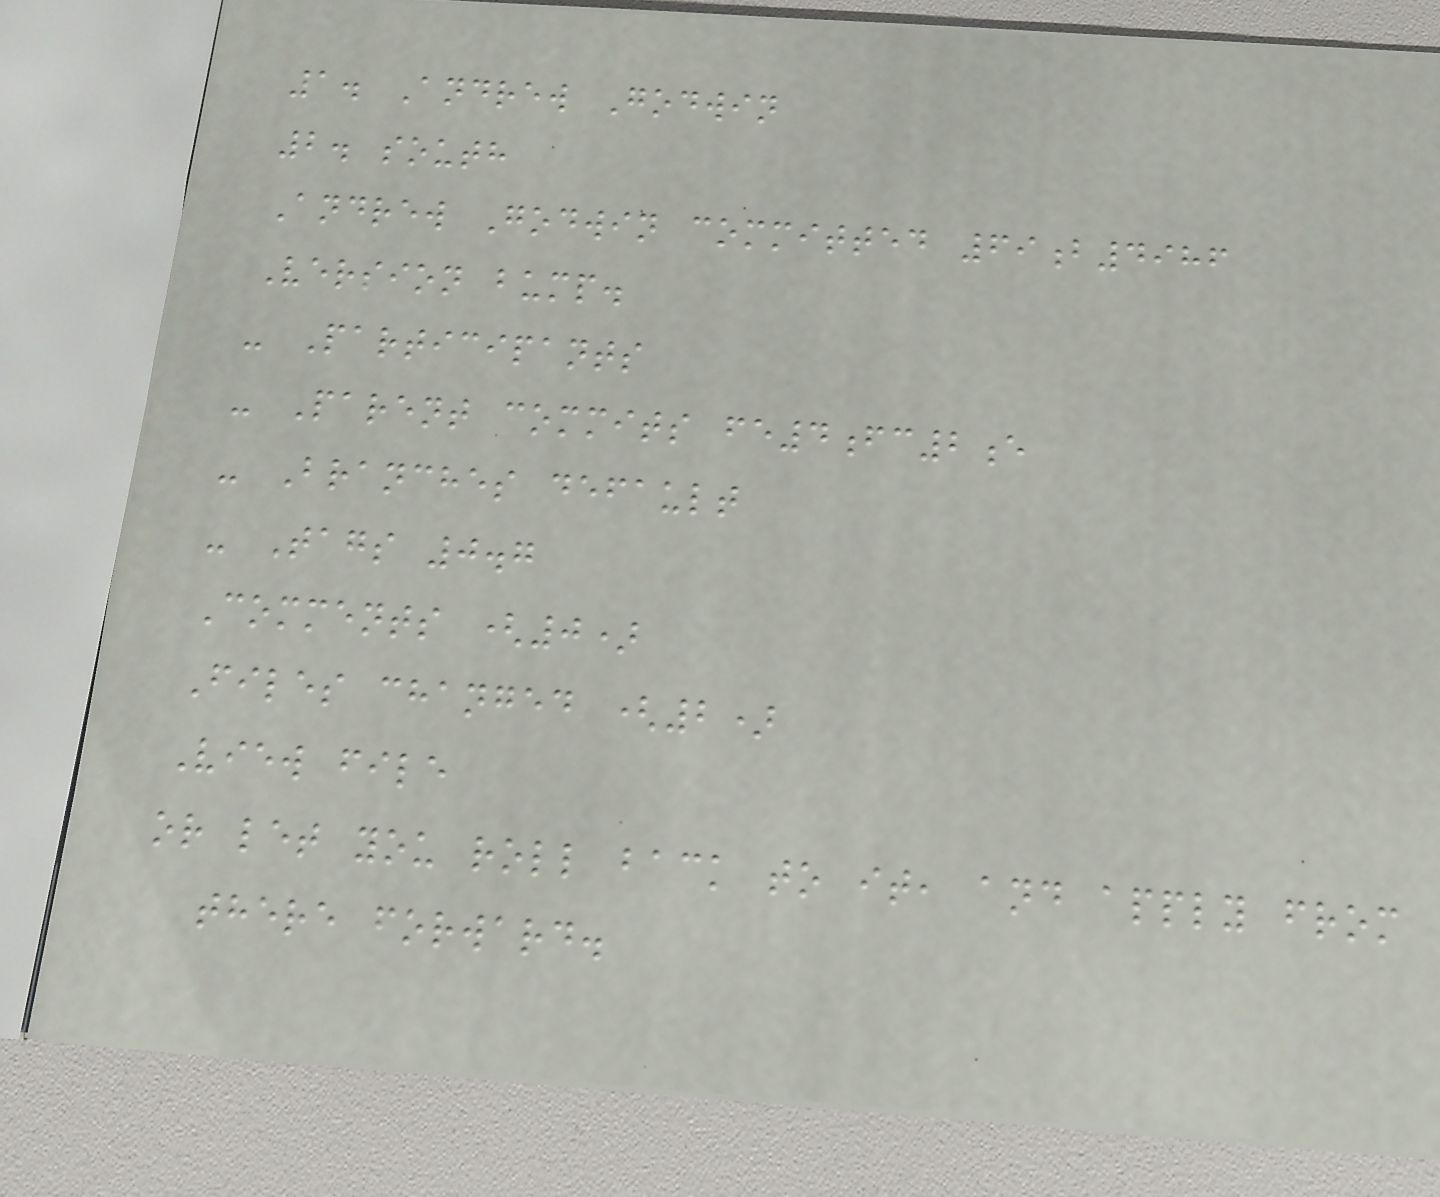1. Andrew Godwin
2. south
Andrew Godwin committed 69b4986
Version bump.
- Participants
- Parent commits fe4fc2e
- Branches default
- Tags 0.7
Comments (0)
Files changed (2)
View file
or let you roll back to it, and apply from
there forward.
